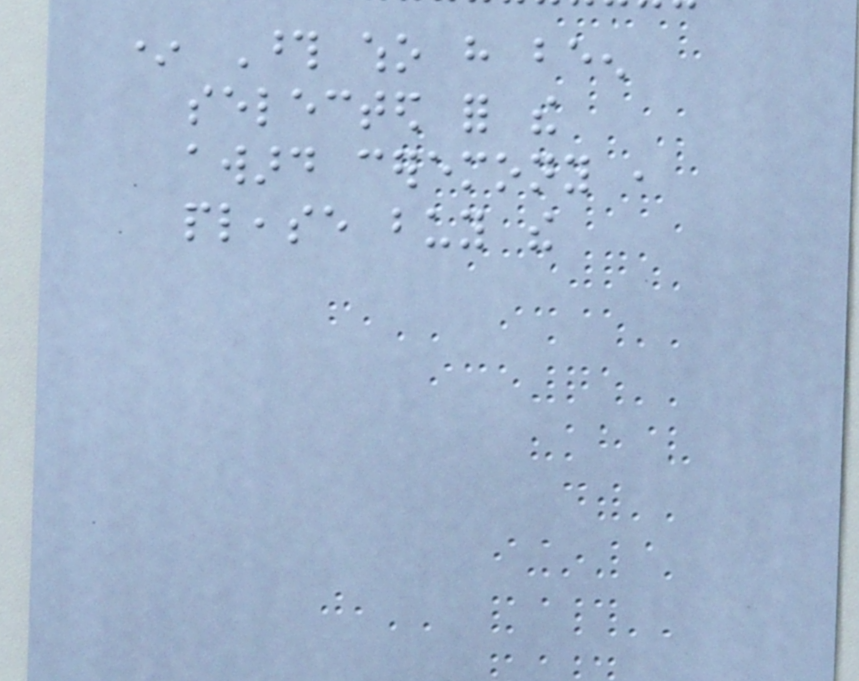* Those who have been
selected for the
award ceremony ,
please buy the
